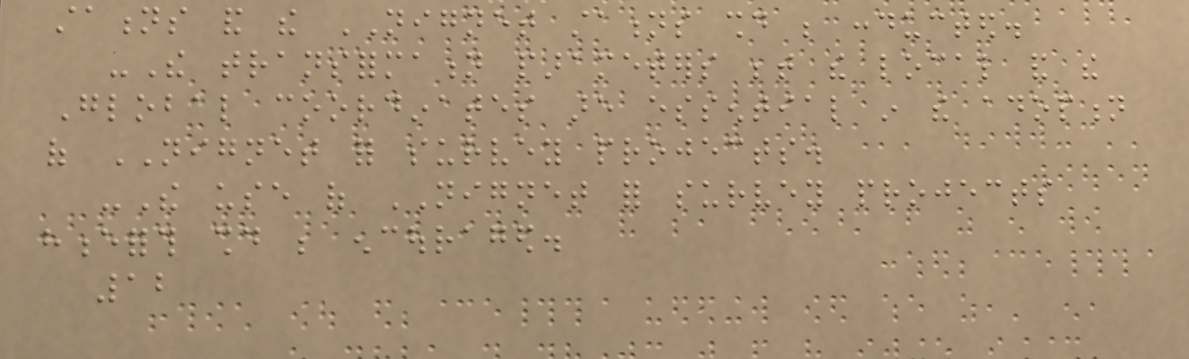stations and the NIGNET stations should be conducted.
-The transformation parameters between the local and the
Global coordinates are essential in the adoption
of NIGNET for survey projects.
-The use of NIGNET for survey projects
henceforth should be encouraged.
12
